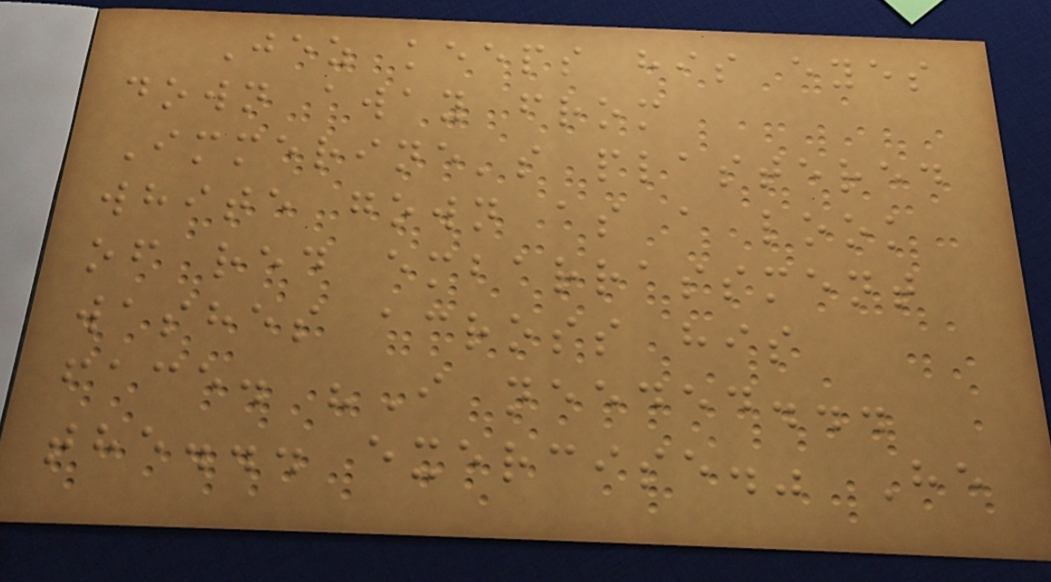Jez keeps his eyes
down away from
Immerine's plastered
white gown as a look
of red embarrassment
washes across his
face. "I needed...
the... exercise." He
